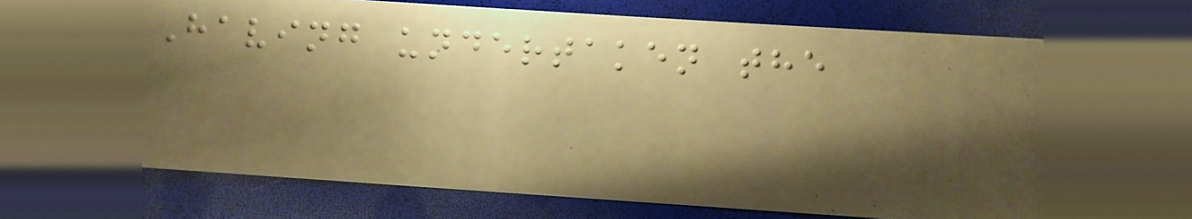Having undertaken the
